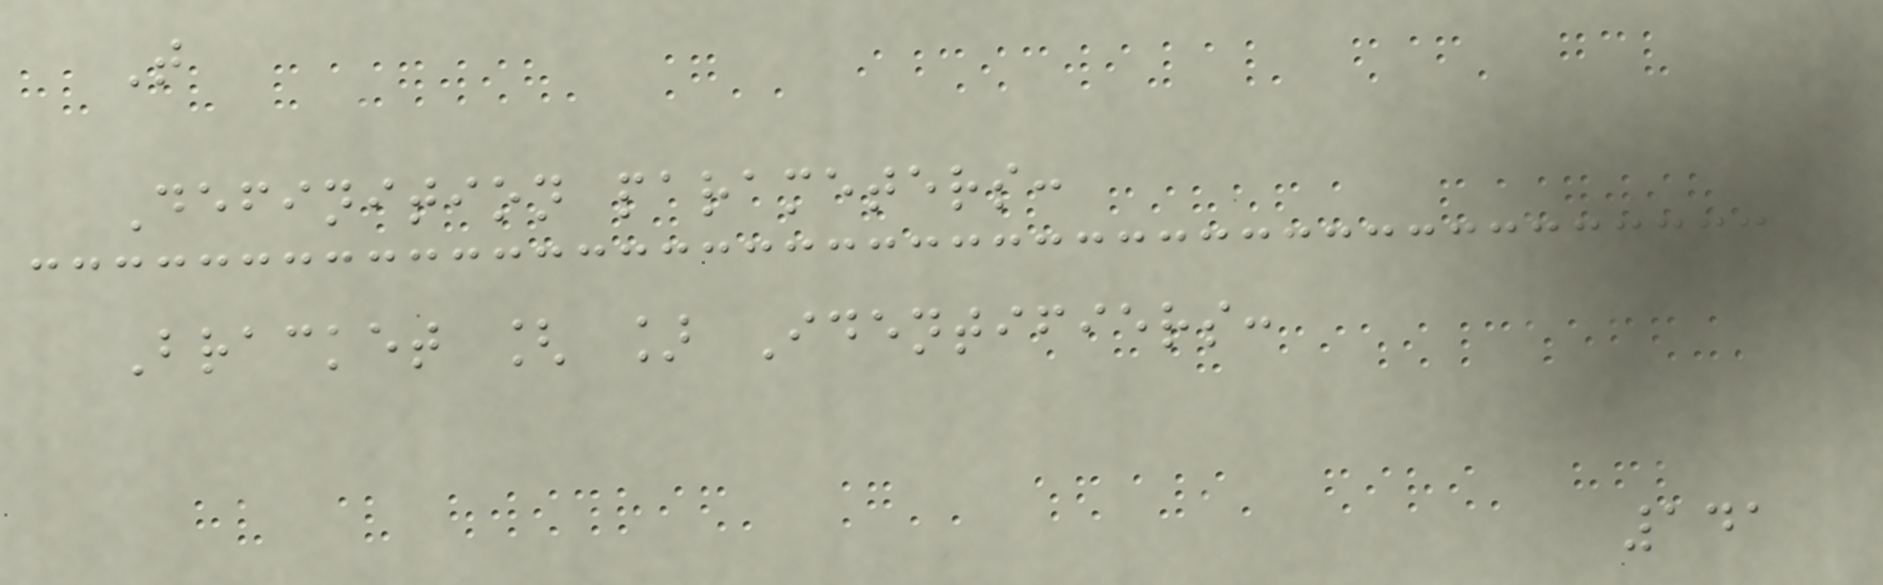T
Definition parameters:
Bracket [ ] Identifiers:
141
